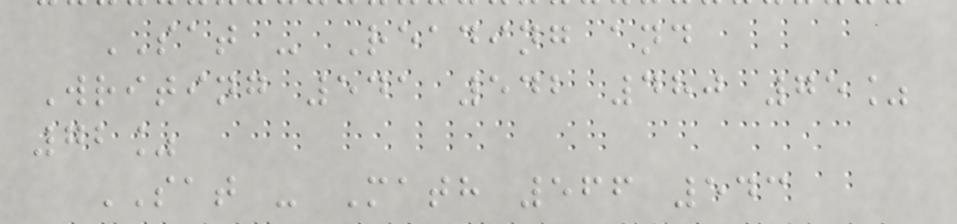SAT - Reading and
Writing 541 542 480 75%
72%
SAT - Math 566 543
